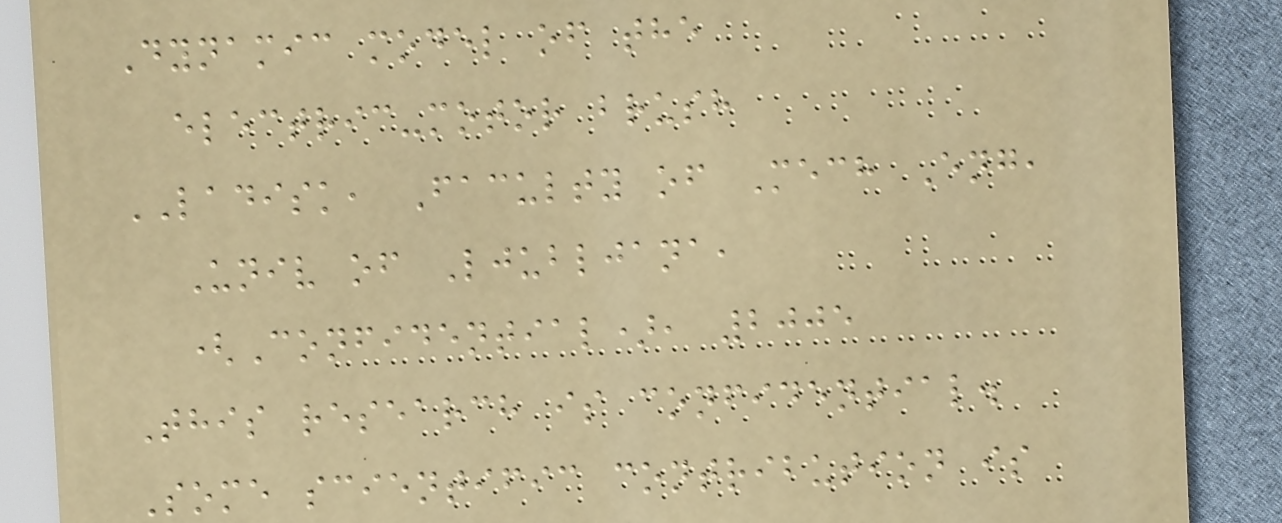Dynamic model of the
electric-motor brush
LADISK, Faculty of Mech Eng,
Univ of Ljubljana,
(Confidential), 2005
This research is confidential.
Some scientific contribution is
